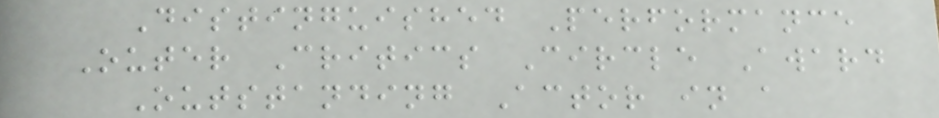Distinguished Performance
Outer Critics Circle Award
Outstanding Actor in a
